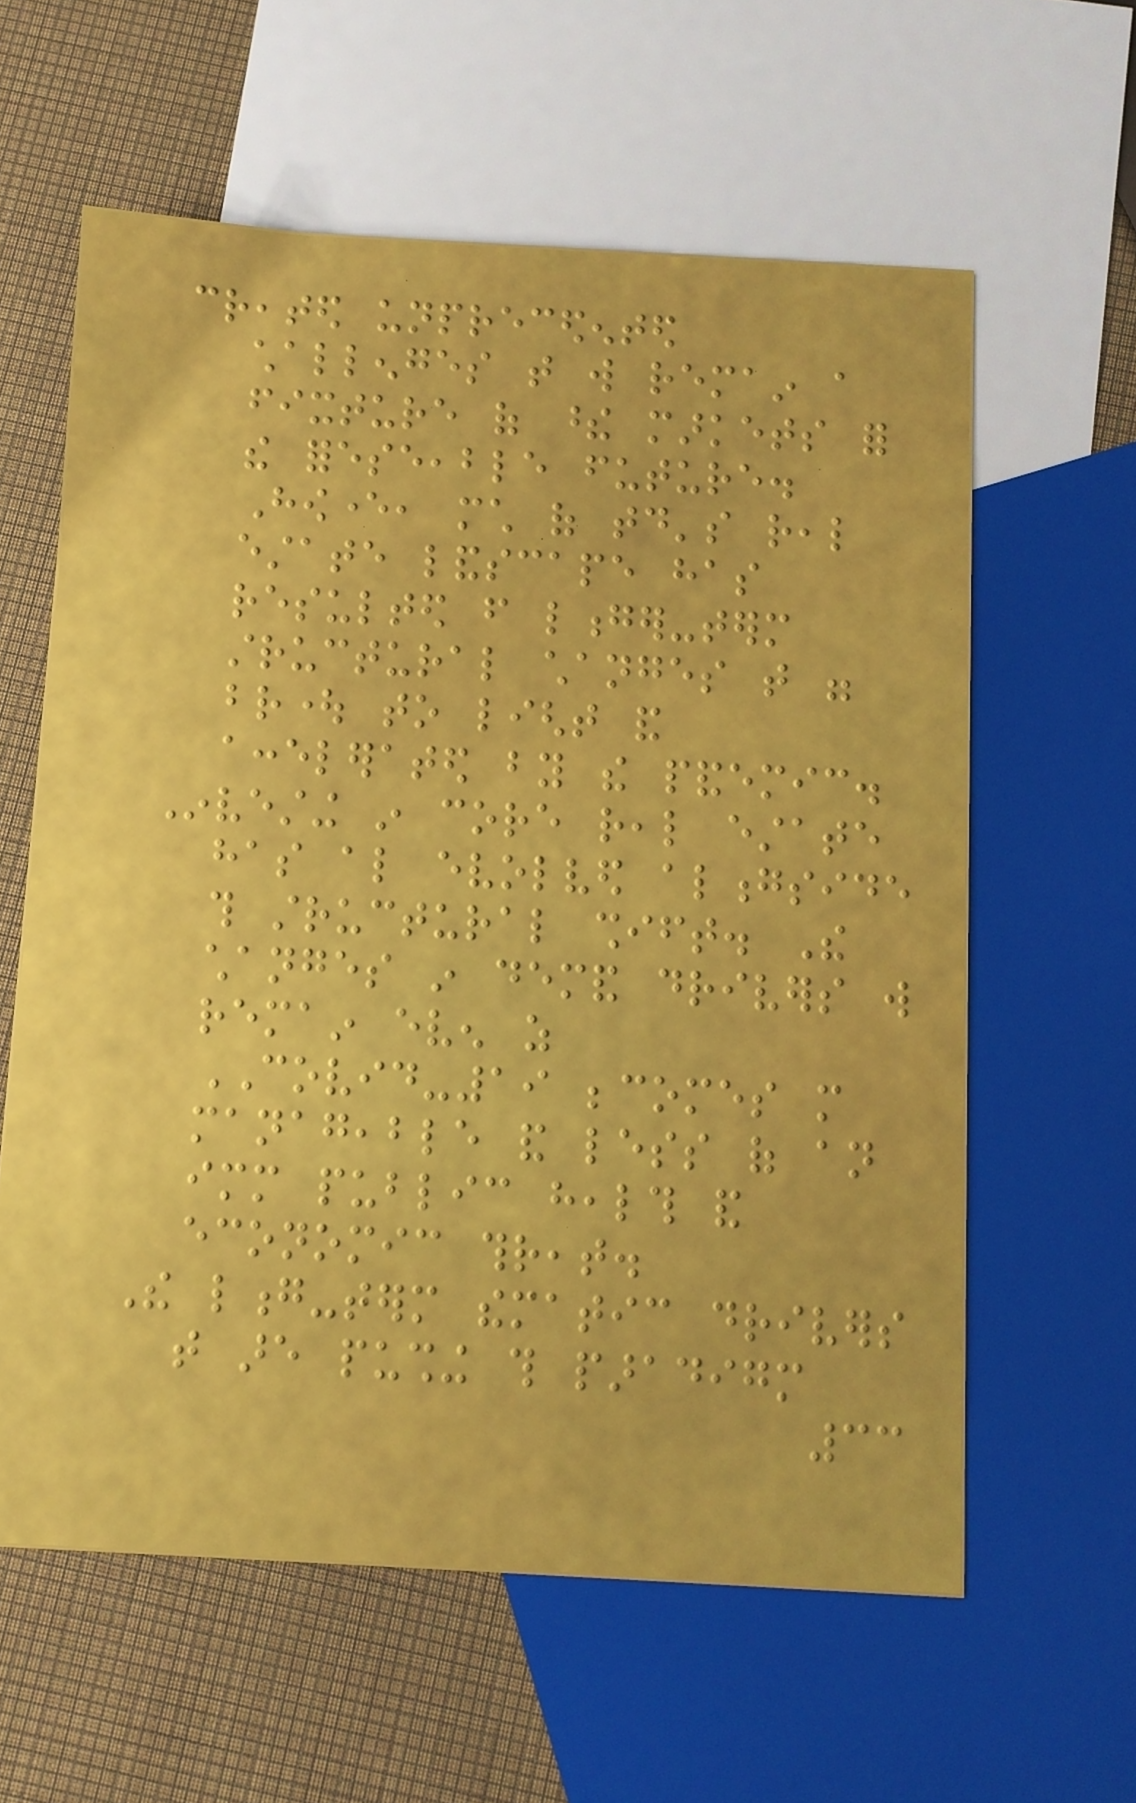created unprecedented
challenges that will remain a
fixture of these markets for
the foreseeable future.
However, much of today's real
estate landscape has
resulted from longer-term
structural changes that were
brought to light and
accelerated by the pandemic.
Investing in core real estate
has also evolved alongside
this structural shift. The
changes in demand drivers will
remain even as
COVID-19 becomes more
manageable and less of an
immediate public health and
economic threat.
The long-term thematic drivers
that are pushing this paradigm
33
